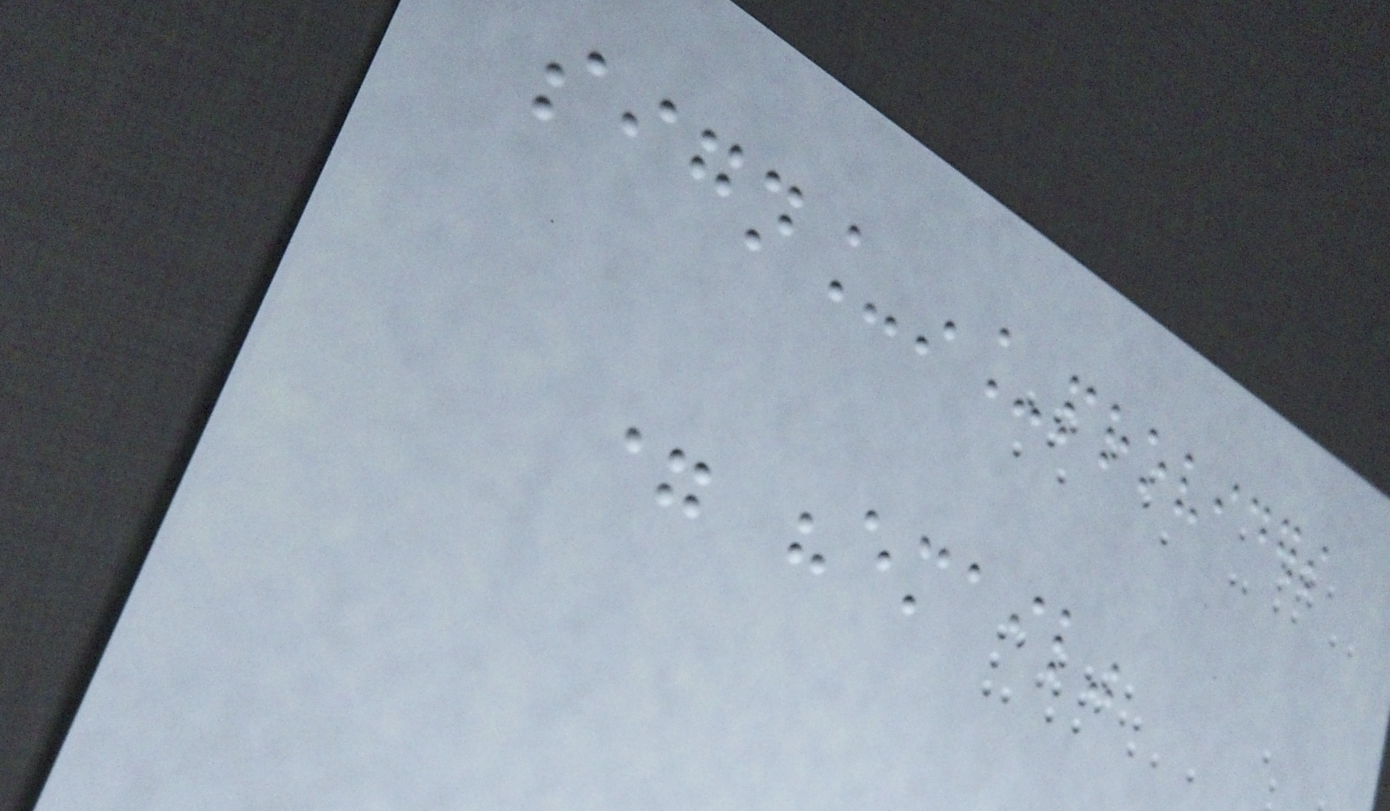sign_in_providers
= "email"
